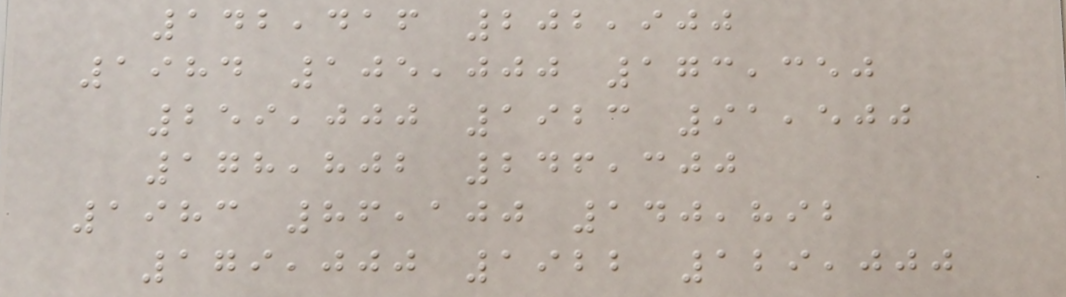142,416 202,900
1984 105,000 173,350
259,000 1923 91,500
178,802 246,300
1983 86,100 140,892
179,000 1922 129,000
